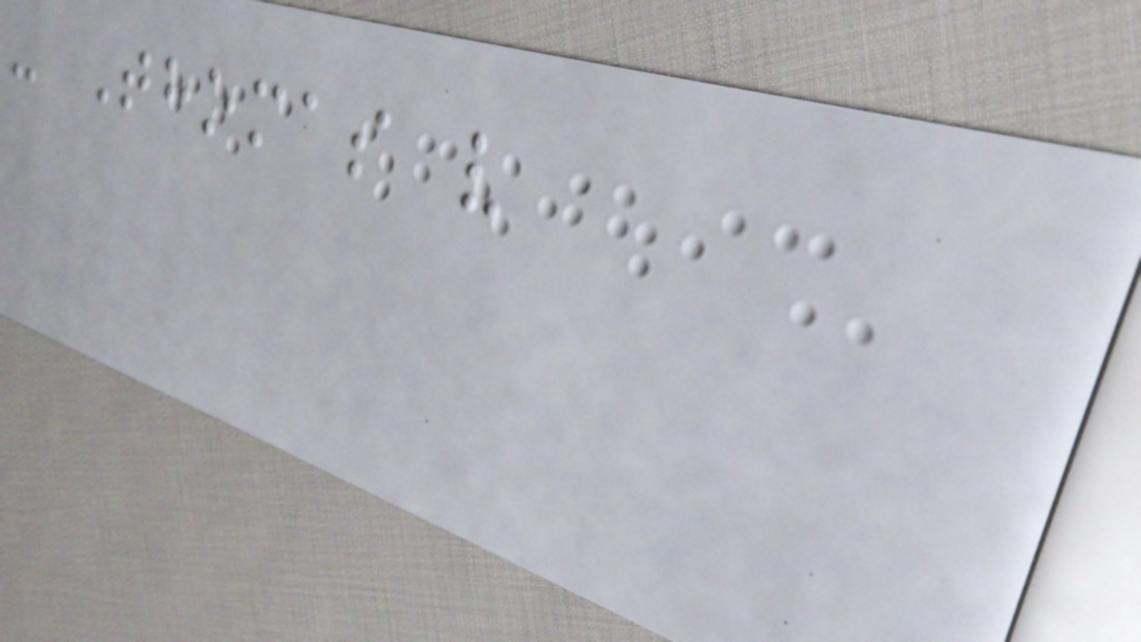- Thomas v
